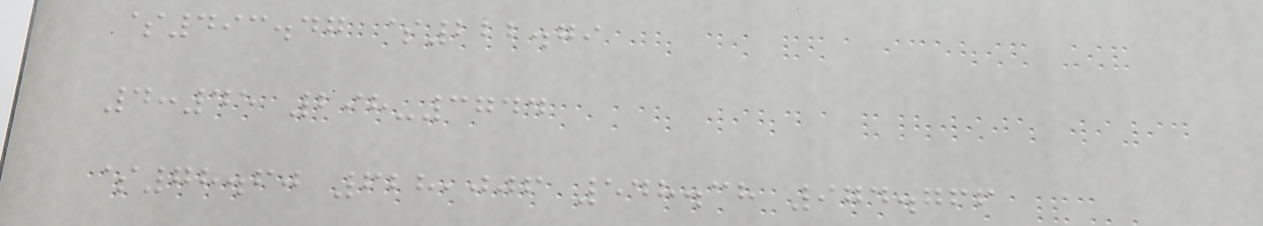$493.47 $222.79
4:45 298-3744
$78.60 628,006 548.38 974.766
